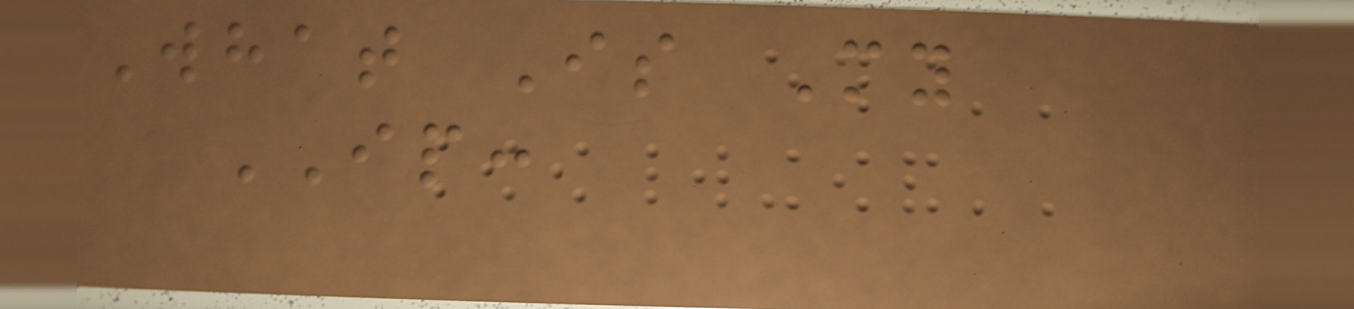What Is My
IP:
